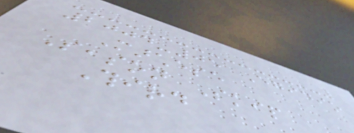2004-05 Egidio
Marchese
Season Skip
Third
